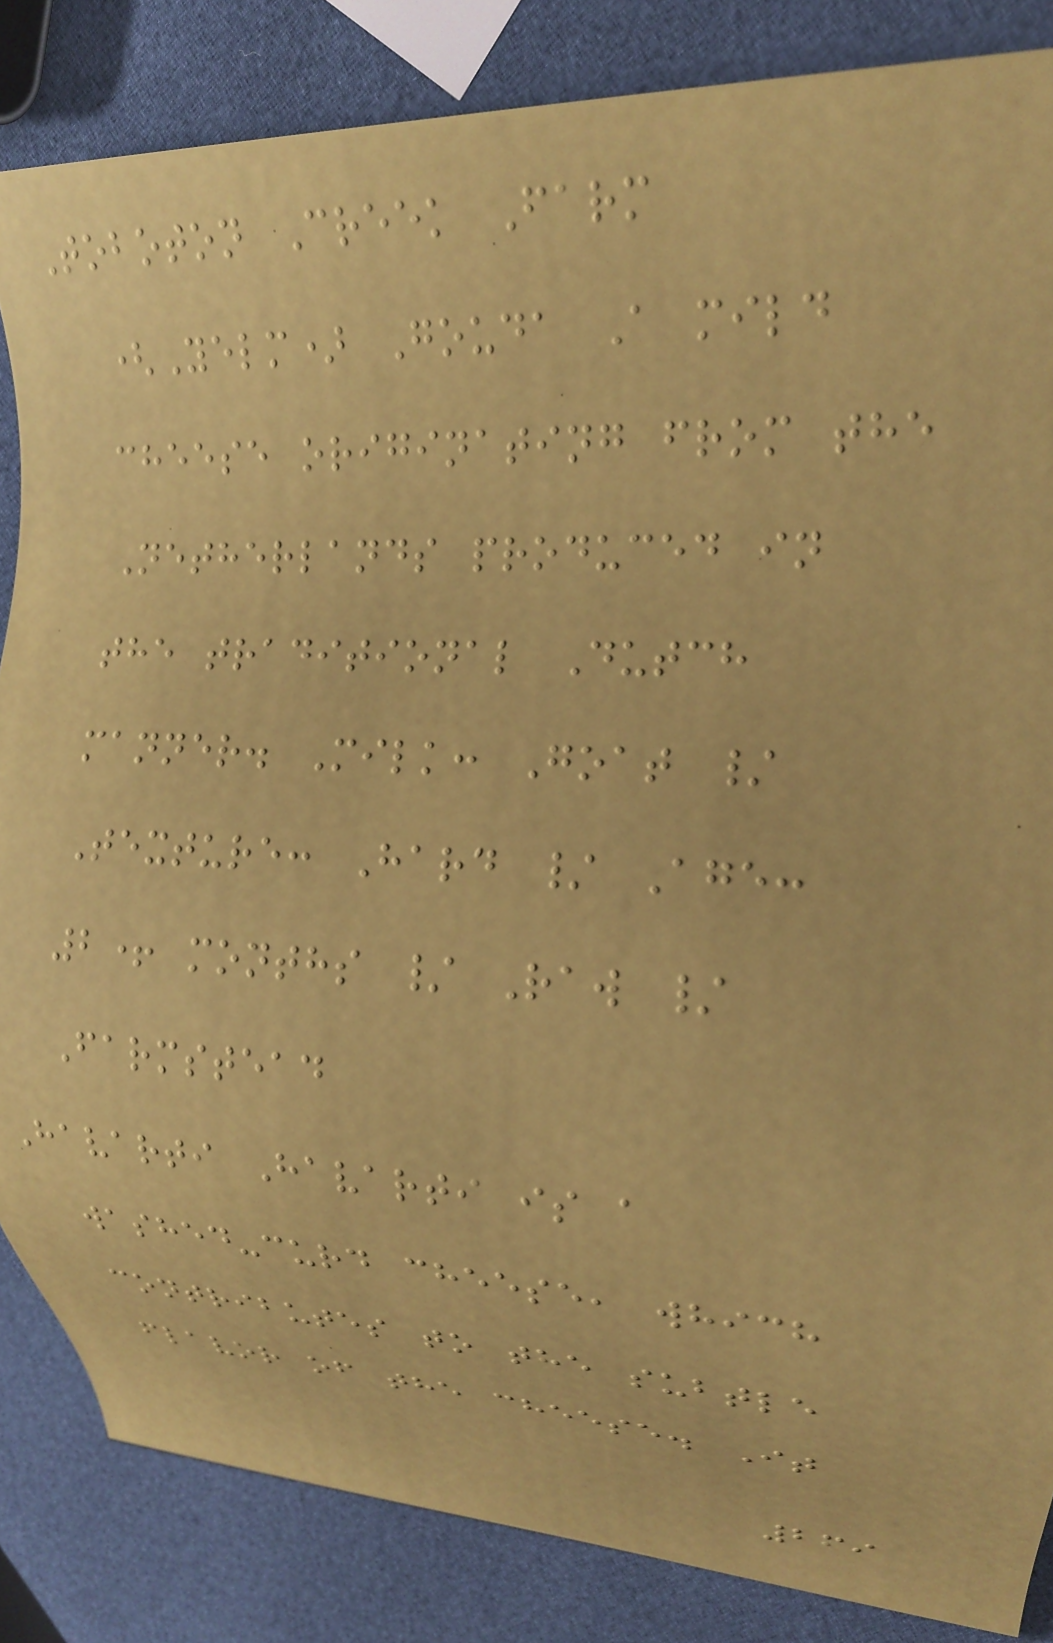Toboton Creek Farm
(Yelm) Gouda A mild
cheese originating from the
Netherlands produced in
the traditional Dutch
manner. Milk: Goat /
Texture: Hard / Age:
2+ months / Raw /
Farmstead
Havarti Havarti is a
washed-curd cheese, which
contributes to the subtle
flavor of the cheese. It
269
